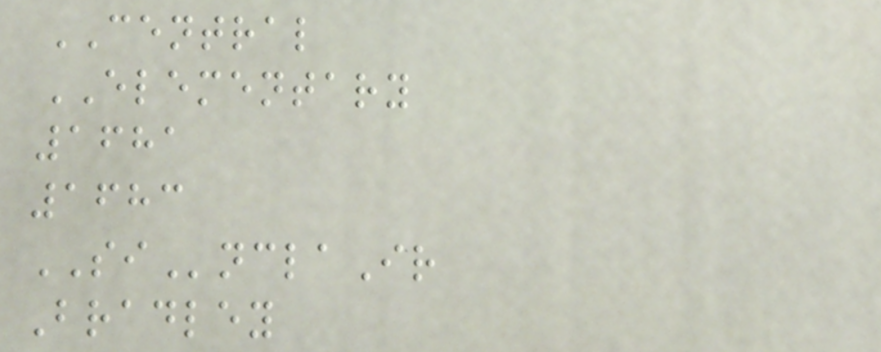CENTRAL
ELEMENTARY
1681
1683
SInclaIr
Bradley
